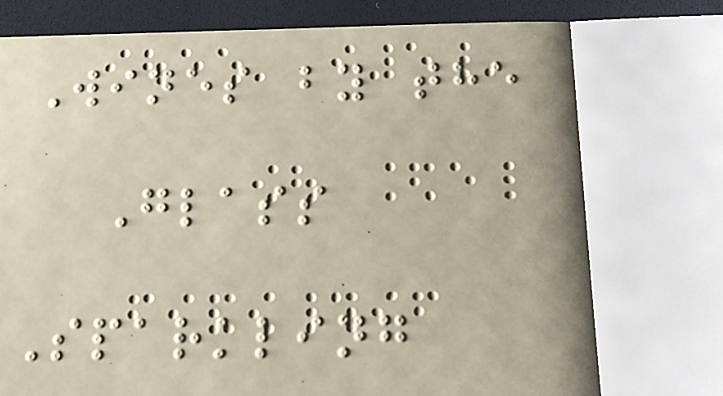Wines by the
Glass
Sparkling
